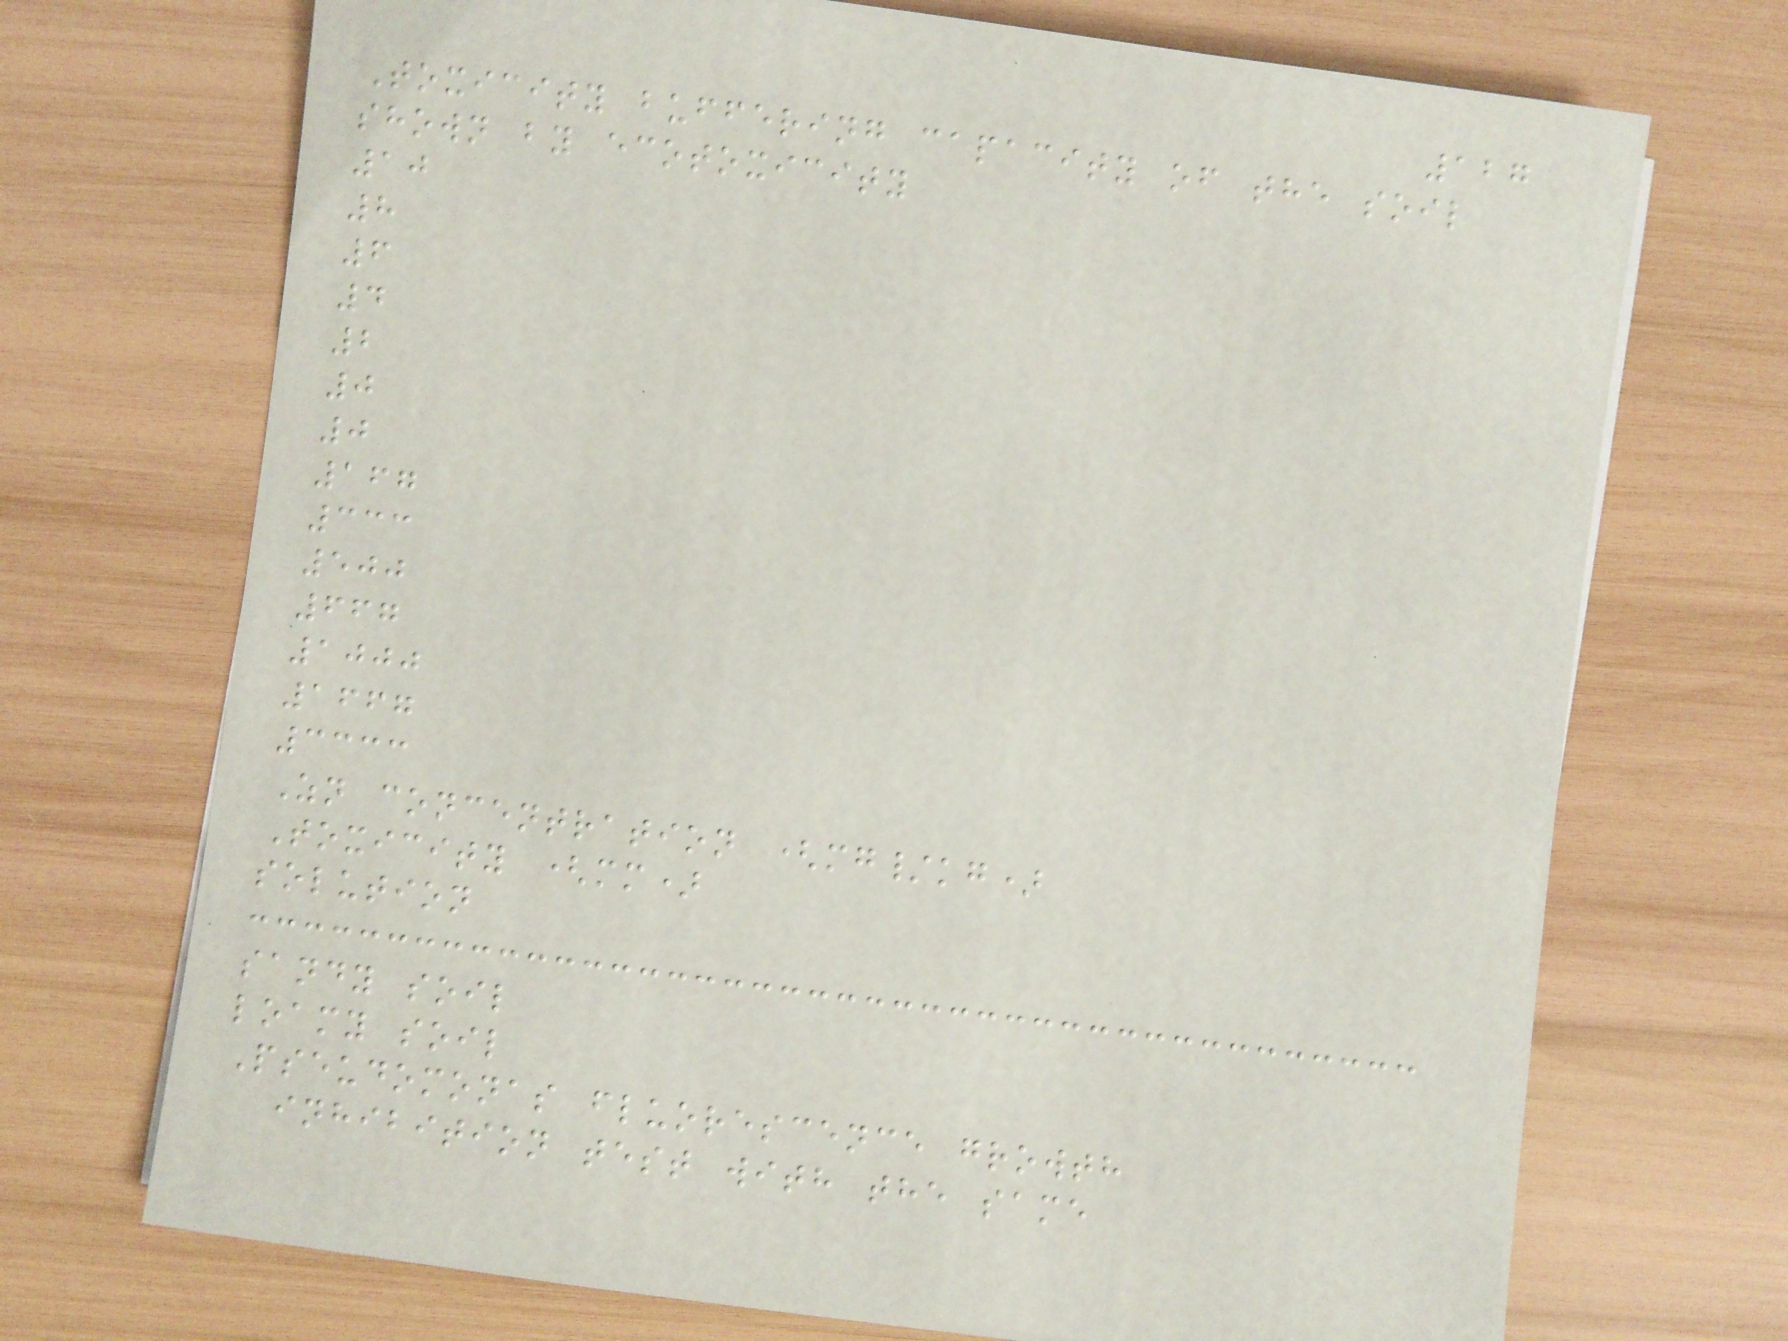127
Toxicity buffering capacity of the soil
shown by ecotoxicity
10
8
6
4
2
0
0
167
333
500
667
1000
1667
3333
Zn concentration (mg/kg)
Toxicity (mm)
solution
sandy soil
loamy soil
Pseudomonas fluorescence growth
inhibition test with the same
